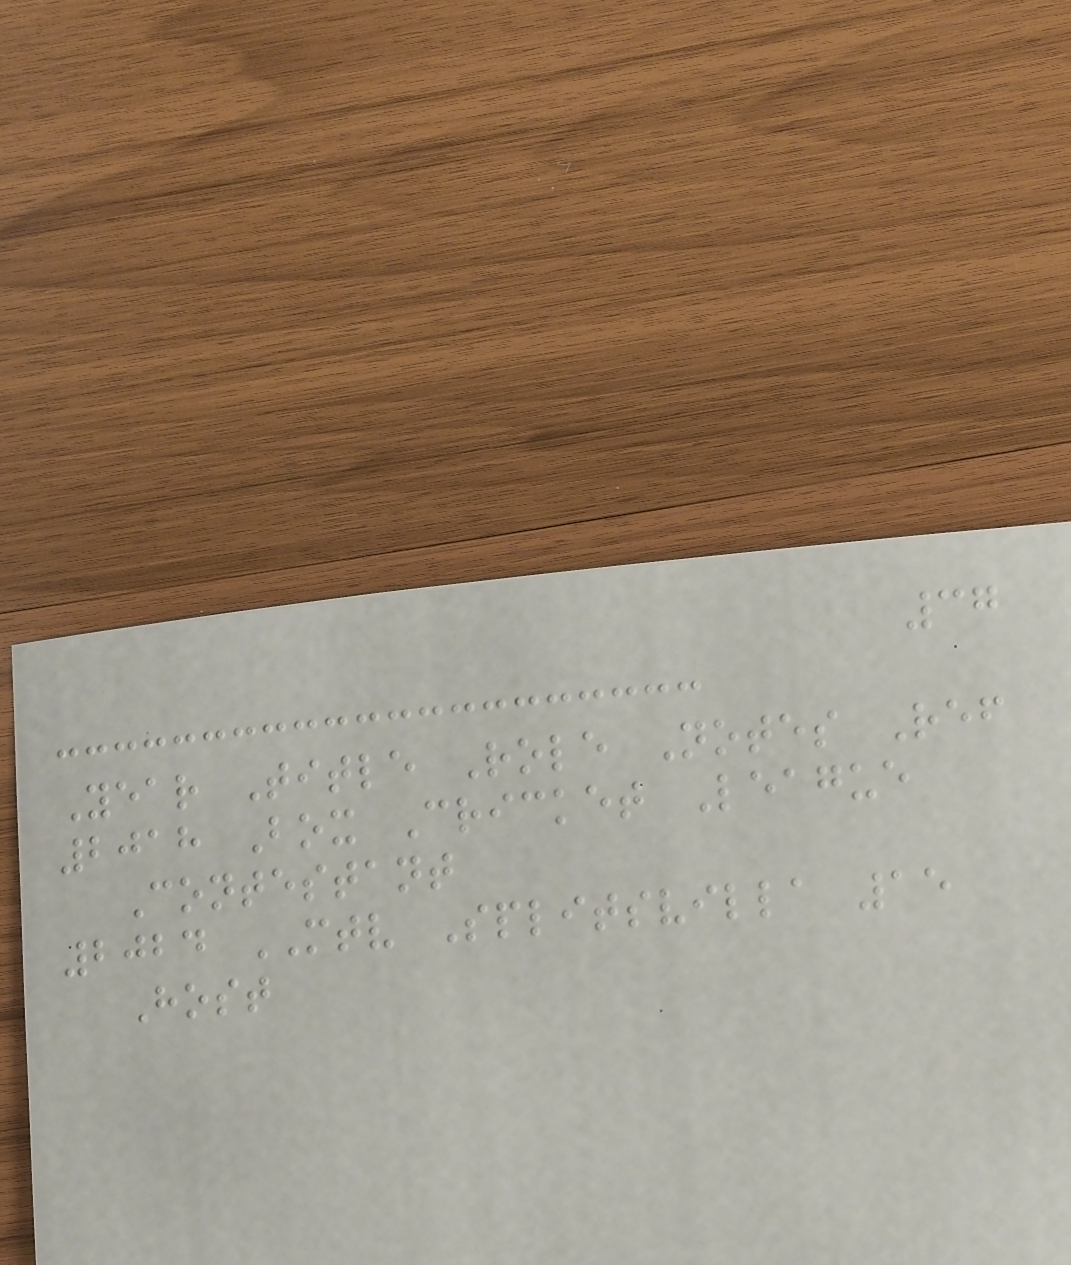37
Year Title Role Notes Ref
2018 Box Cricket League
Contestant
2024 MTV Splitsvilla 15
Host
